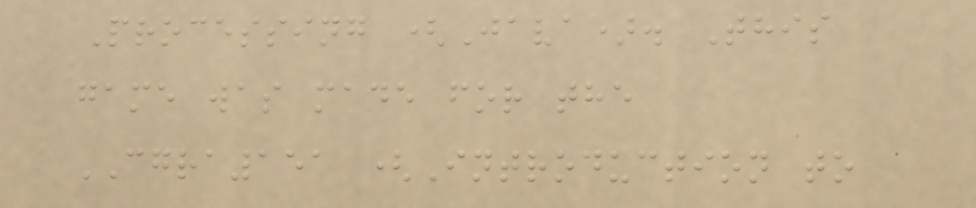Processing (Java). This
game was made for the
CGRA151 (Introduction to
